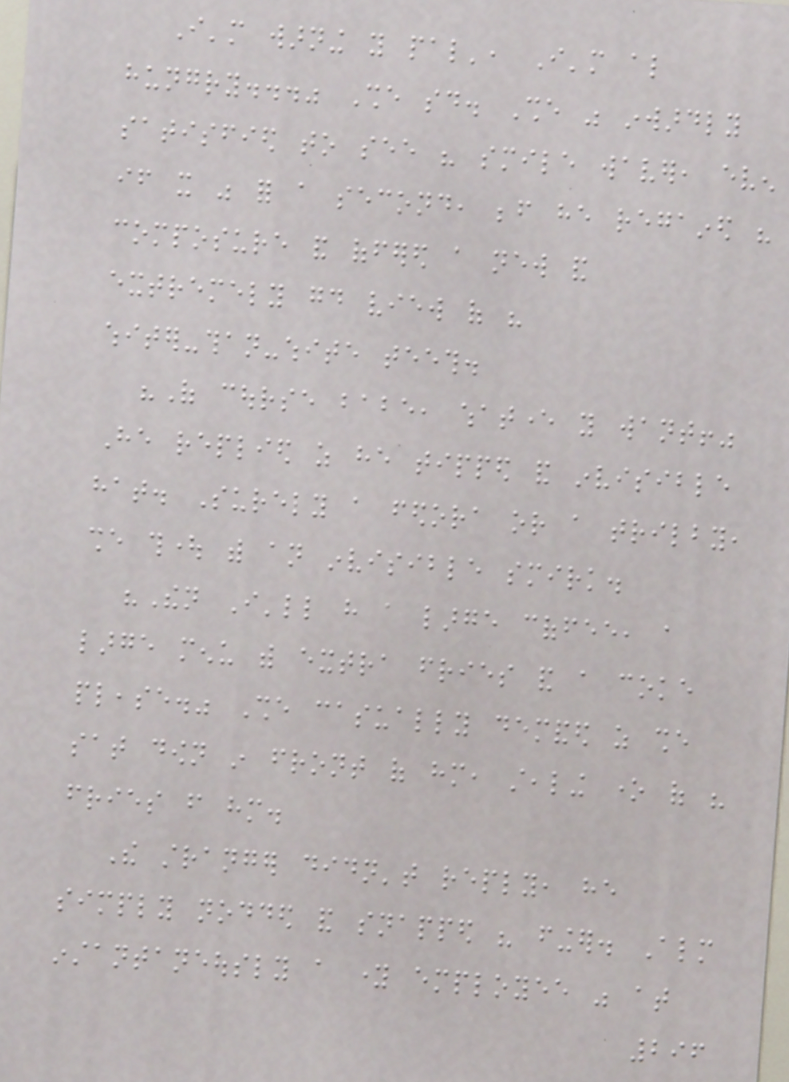I'm warning you pal', I'm also
hungry..." She said. She was inwardly
satisfied to see his smile waver, even
if it was for a second, before he regained his
composure and offered a new and
extremely good view of his
whiter-than-white teeth.
"Of course babe, whatever you want!"
He replied as he tipped and invisible
hat. Surely a fedora or a trilby,
she thought with an invisible smirk.
"Then I'll have a large coffee, a
large menu with extra fries and a coke
please." She casually demanded as she
sat down in front of him, stealing one of his
fries from him.
The stranger didn't reply, he
simply nodded and snapped his finger. Almost
instantaneously a young employee was at
296
